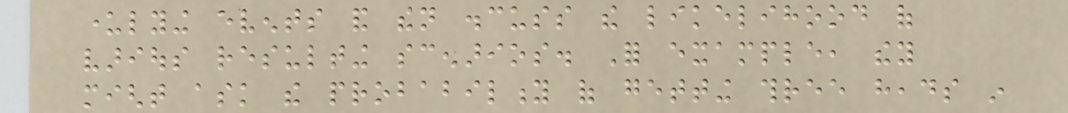underlying events and then discuss the likelihood of
various resulting scenarios. For example, they
might ask the probability of getting three heads in
